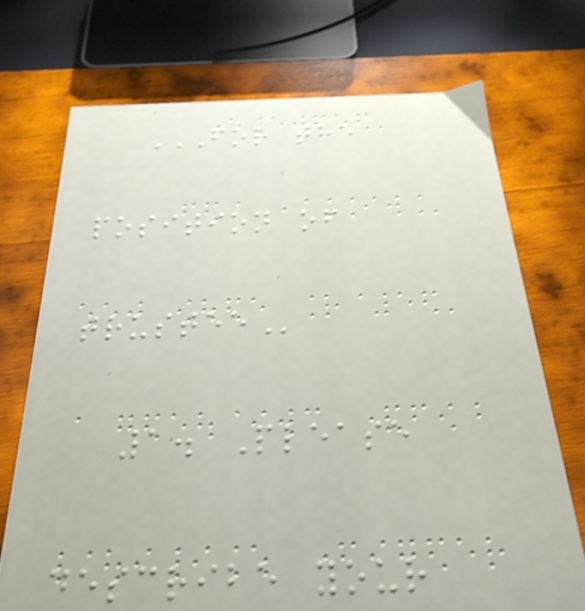FOR THE
POSITION OF
TRUSTEE
1. Please
describe your
